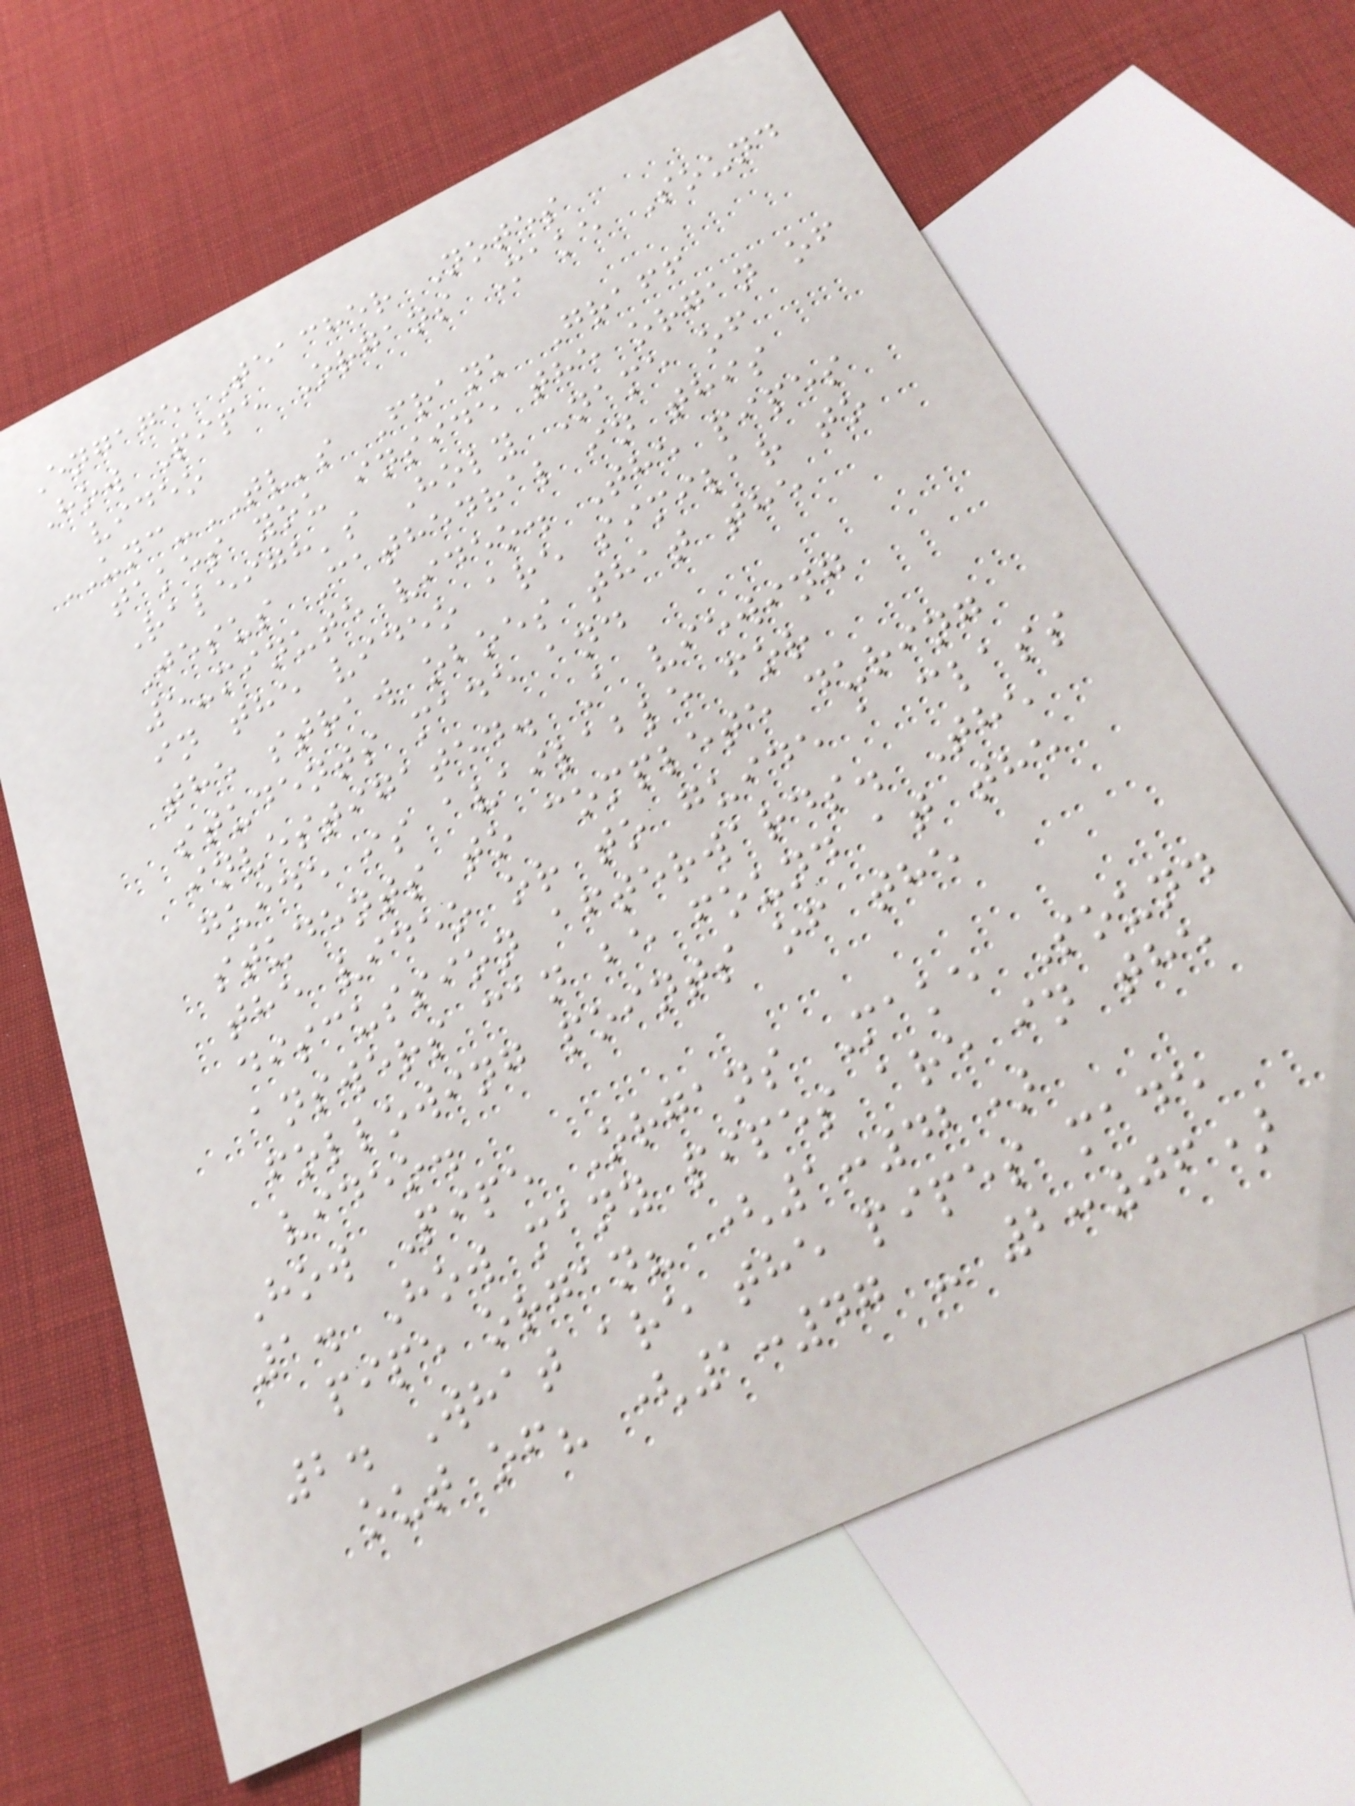Engage Teacher Notes
How Pipe Organs Make Sound
video
UNC-TV's Frank Graff
takes you inside the organ of
Raleigh's Holy Name of
Jesus Cathedral in this
5-minute video. The pipes
in the video are similar to
the straw oboes that the
students made and
investigated. A viewing
guide is available for
students to complete during
the video or to guide a class
discussion afterwards. The
answers can be found at the
following points of the
video.
How Pipe Organs Make Sound
1. How many pipes are in the
pipe organ? (1:42)
2. What are the pipes made
out of? (1:47 - 2:06)
